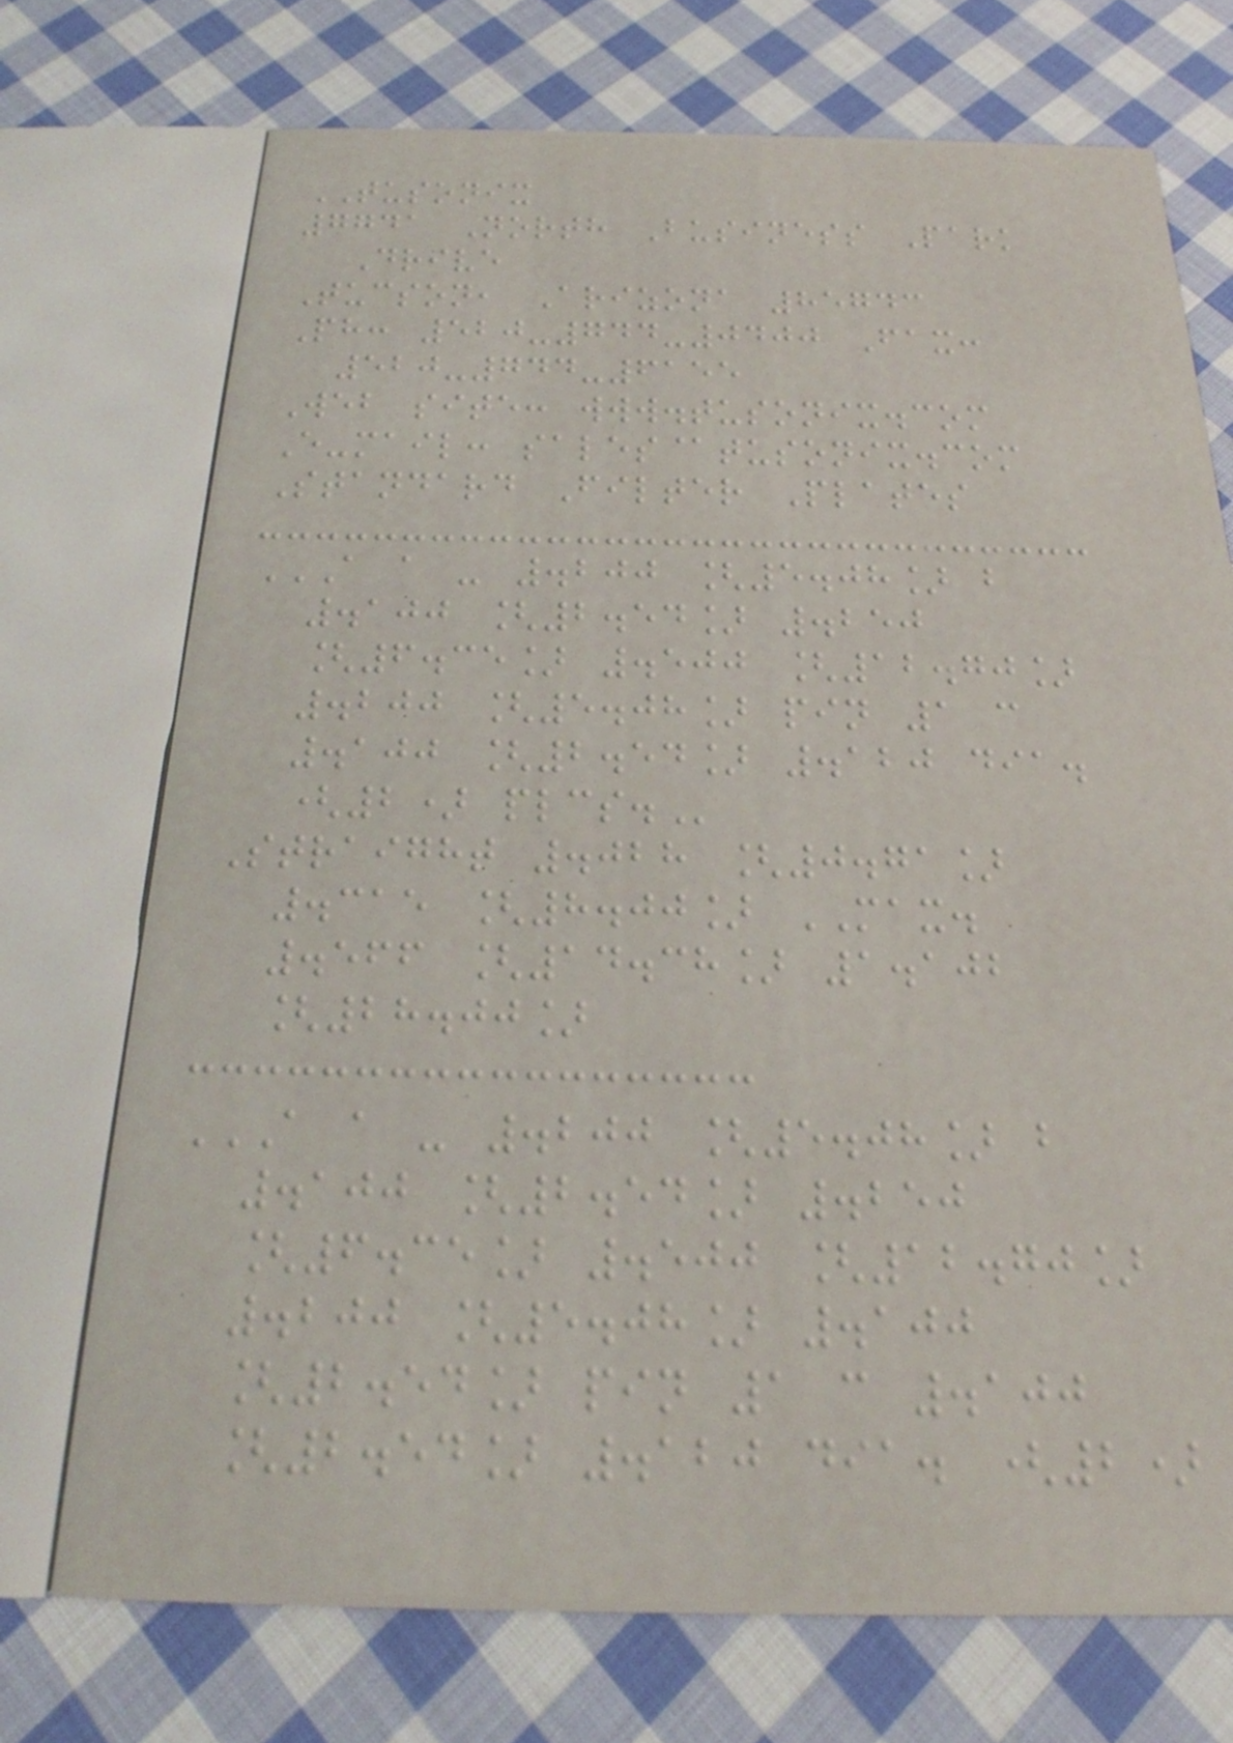TUSONIX
7741 North Business Park
Drive
Tucson, Arizona 85743
Ph: 520-744-0400 Fax:
520-744-6155
Web site: www.tusonix.com
E-mail: sales@tusonix.com
Standard Filter Plates
A A - .200 [5.08] B
.100 [2.54] .250
[6.35] .500 [12.70]
.200 [5.08] PIN 1 C
.100 [2.54] .120 DIA.
(2) PLCS.
Straight .028 [0.71]
.315 [8.00] MAX.
.566 [14.38] 1.102
[28.00]
A A - .200 [5.08] B
.100 [2.54] .250
[6.35] .500 [12.70]
.200 [5.08] .100
[2.54] PIN 1 C .100
[2.54] .120 DIA. (2)
